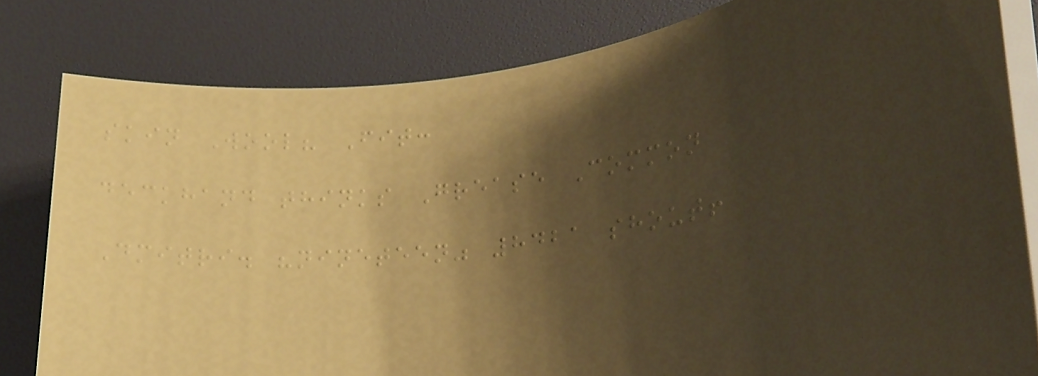skin Wool? Fit:
deckhand thinks Grease Common
Dmitri. "nineteen" 8421 shout!
